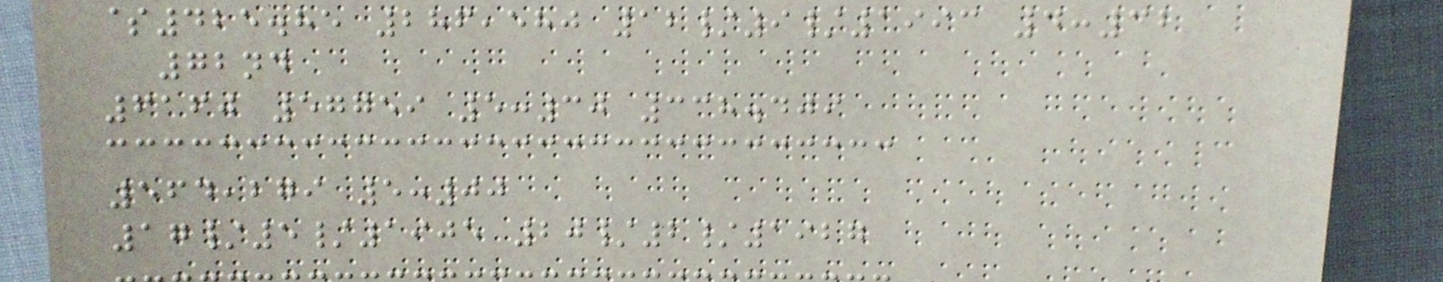$425.85 286,580 12/9/1993 4:32
72nd
6160 57759 5:30 338.409
564,279 5:00
17/5/1905 20/2/1927
